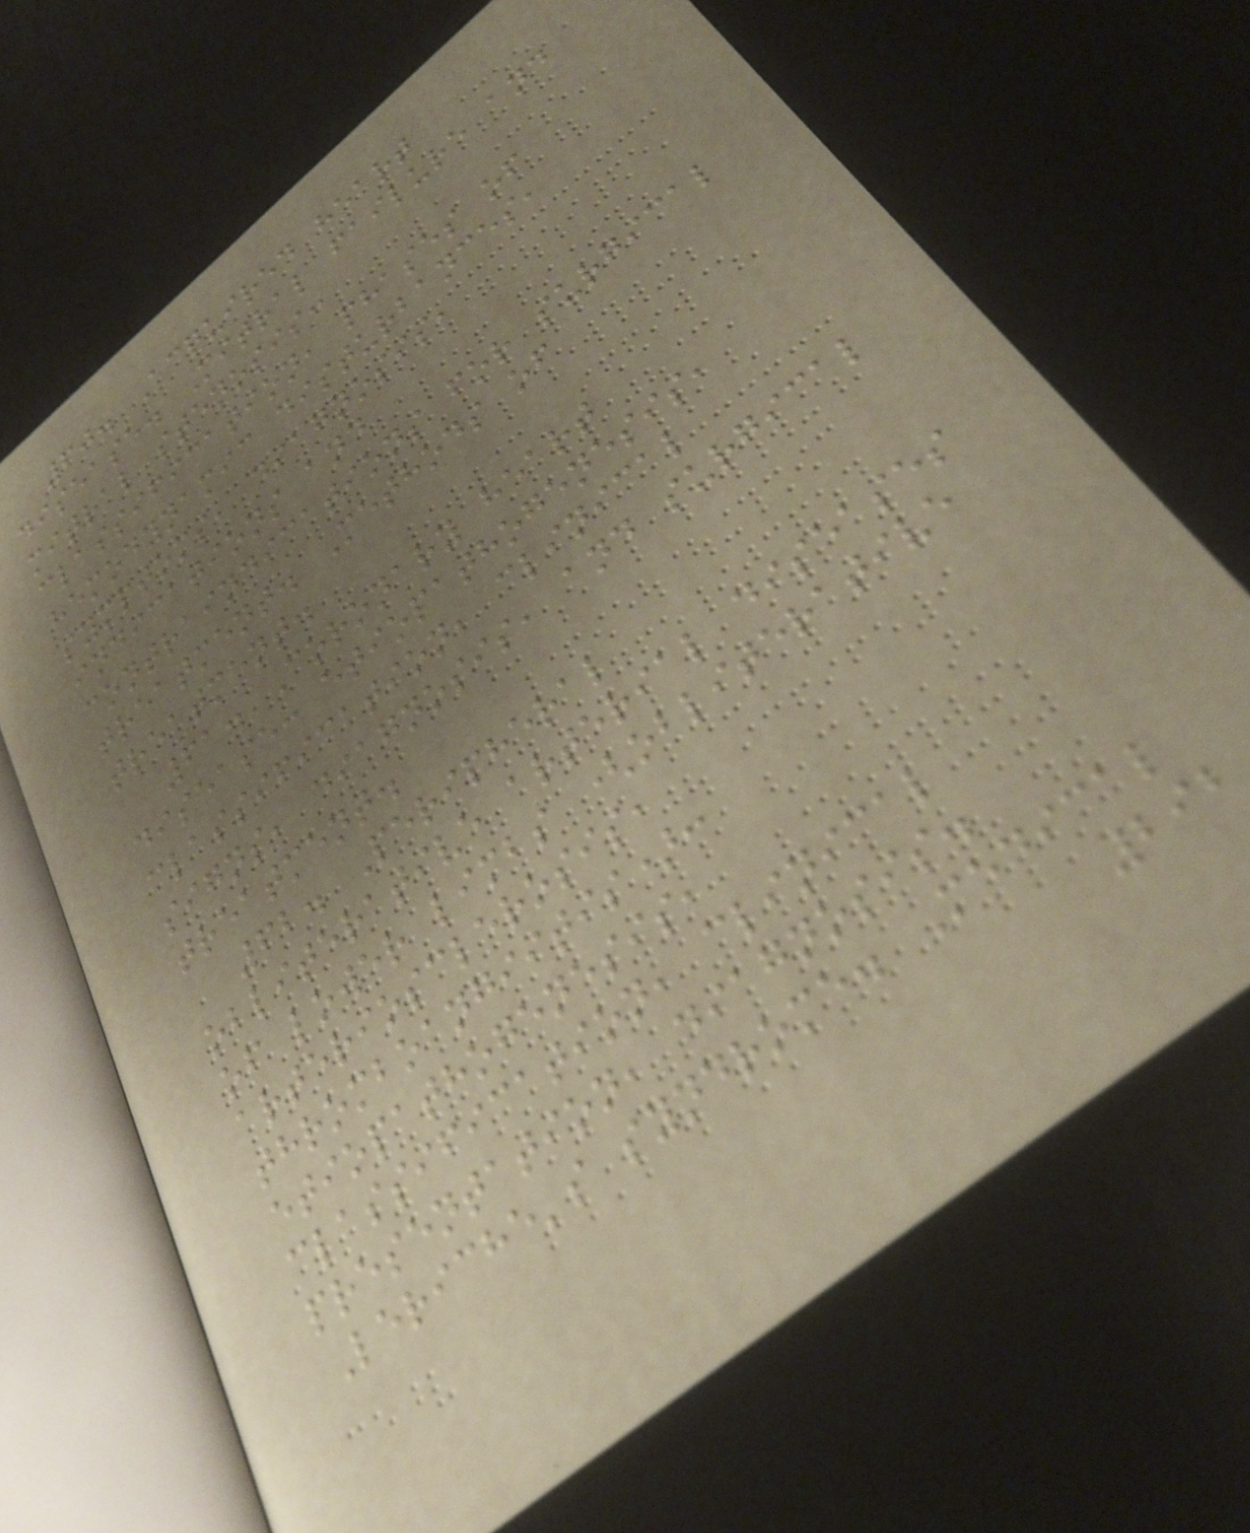60. Acquired heart
disease. Mitral failure and
mitral stenosis:
classification, phases of
hemodynamic disturbances,
symptoms, diagnosis,
indications and
contraindications for surgical
treatment. Methods of
treatment.
61. Coronary heart
disease: etiopathogenesis,
classification, clinical
signs, diagnosis, and surgical
treatment.
62. Peripheral
obliterative arterial diseases
of lower limbs (obliterative
arteriosclerosis,
thromboangiitis):
etiopathogenesis,
classification, clinical
presentation, diagnosis.
Leriche's syndrome. Medical
292
